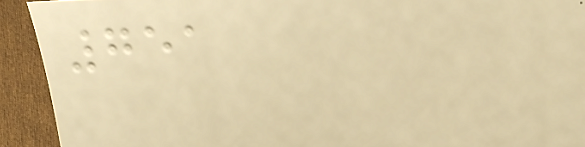751
